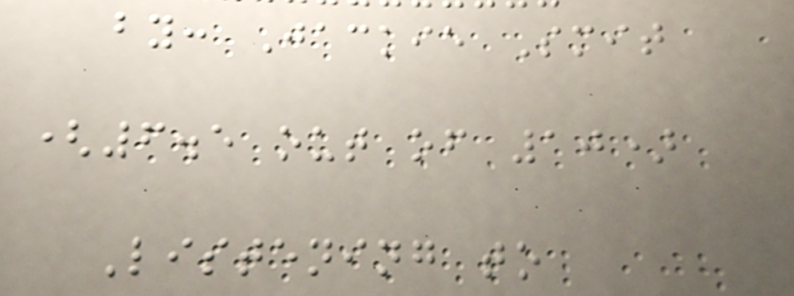by: Jackie Smit
(6.5 out of 10)
Listening to
